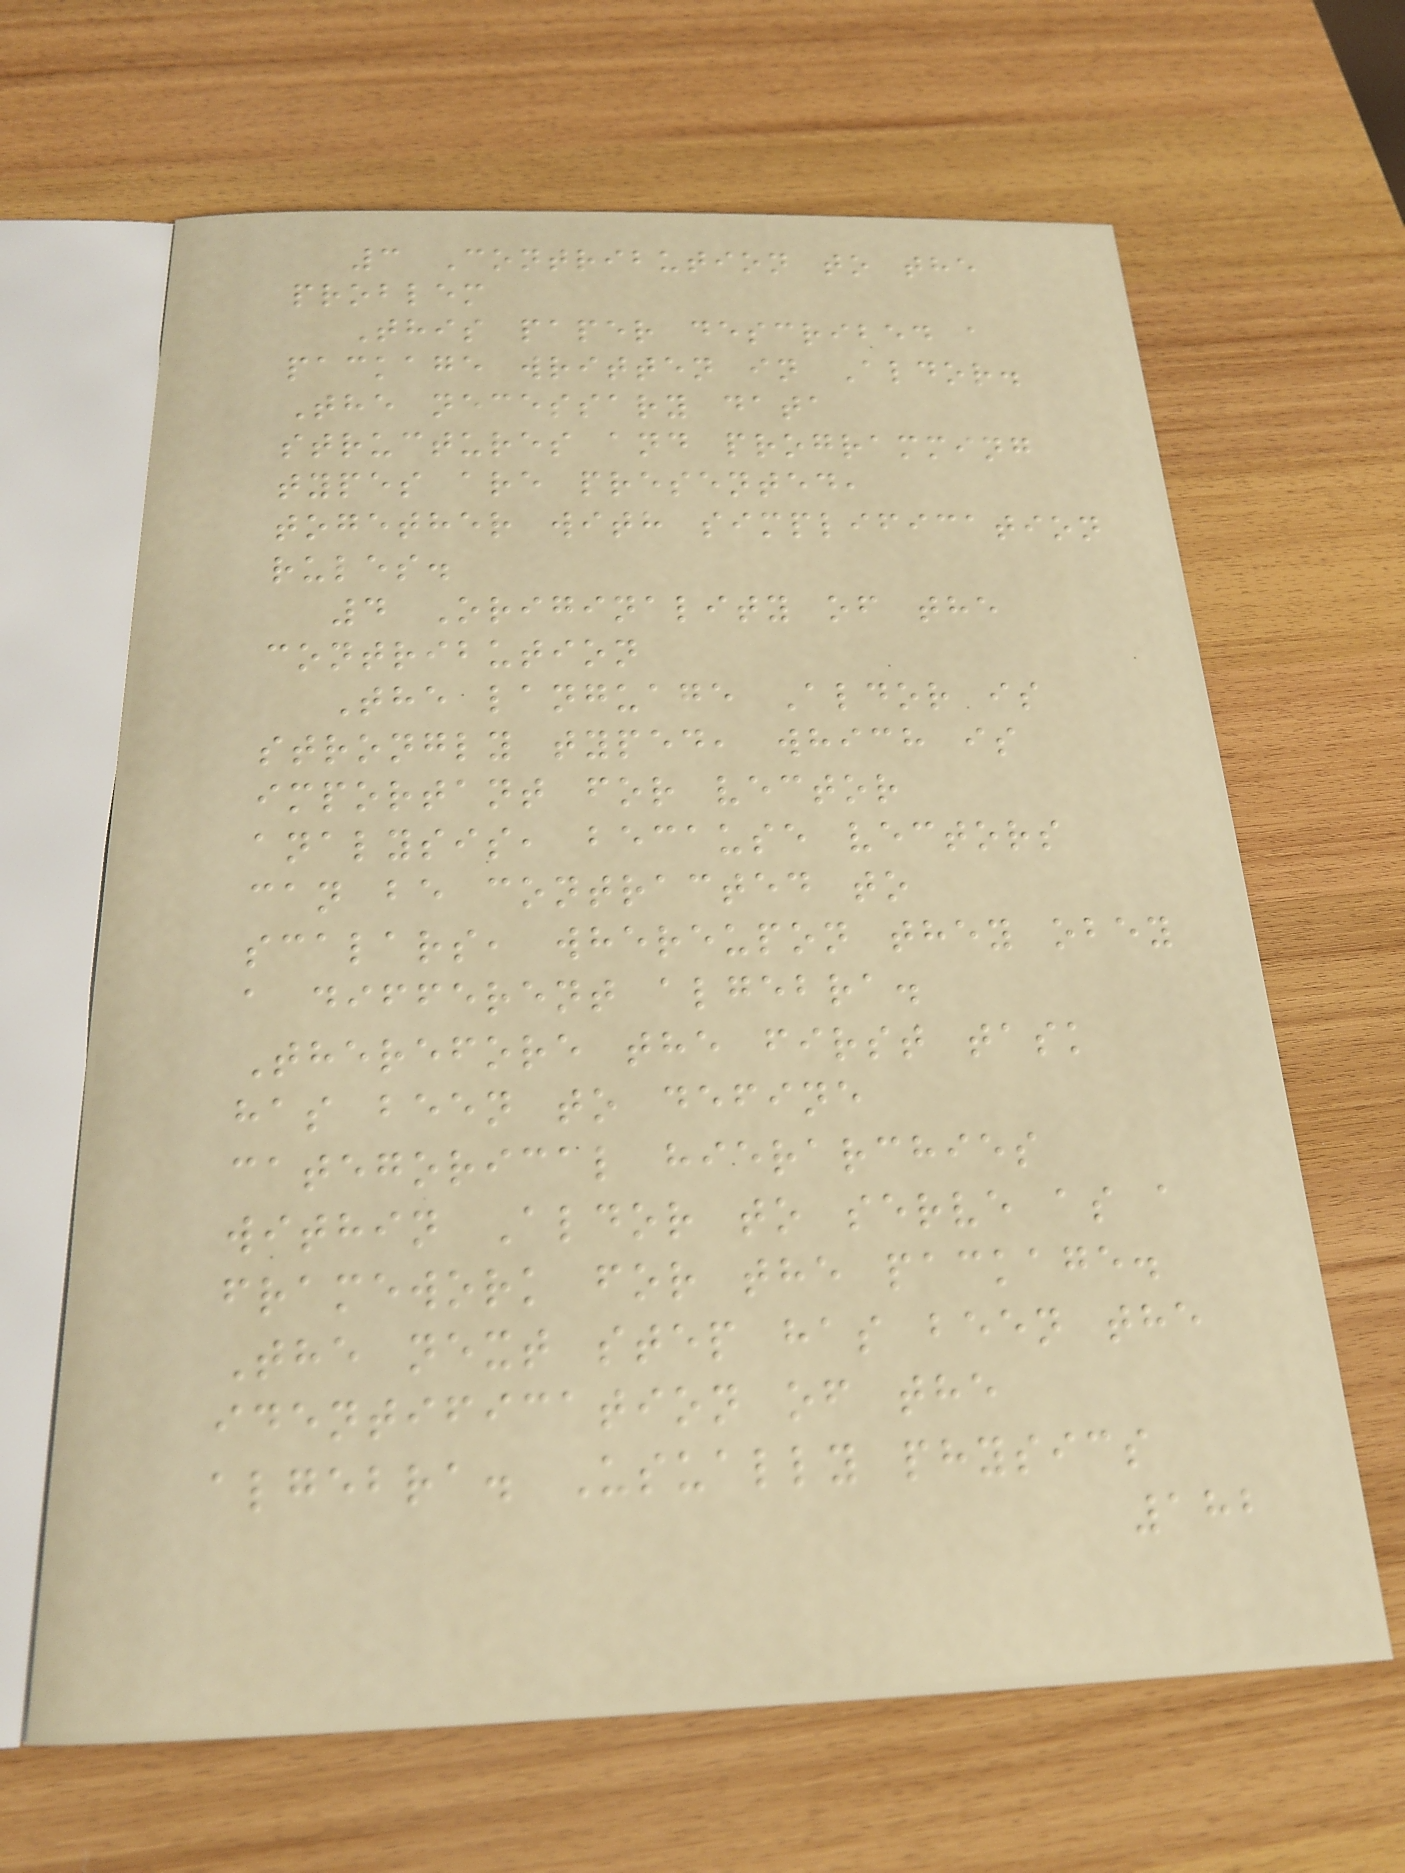3 Contribution to the
problem
This paper described a
package written in Aldor.
The necessary data
structures and programming
types are presented,
together with simplification
rules.
4 Originality of the
contribution
The language Aldor is
strongly typed, which is
important for vector
analysis, because vectors
can be contracted to
scalars, whereupon they obey
a different algebra.
Therefore the first task
has been to define
categorical hierarchies
within Aldor to serve as a
framework for the package.
The next step has been the
identification of the
algebra. Usually physics
182
